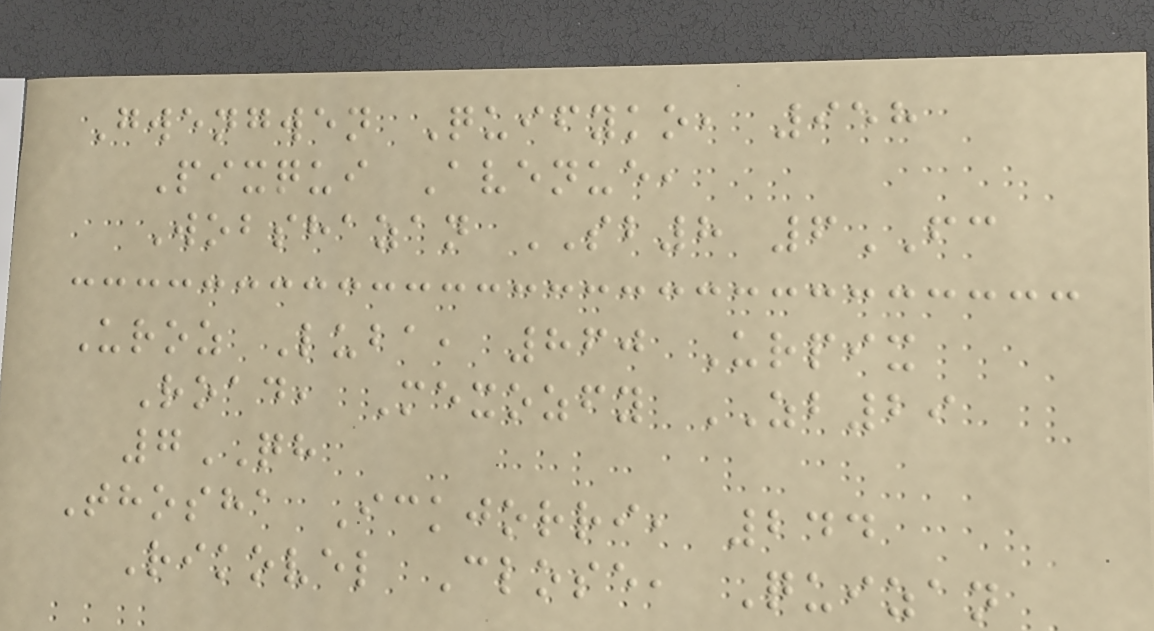Gwengwen Quifyko, 958
Pixqui Avenue,
Wobshazan SB8 6FC
Uroz Luba, 860 Urpix
Road, Mexozfy ZB29
7QH
Thosha Ickjorri, 244
Rikovel Close, Quizan
